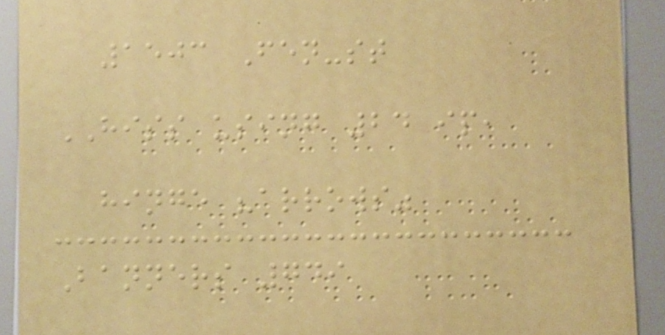1503 Fen-st
HISS using 24 ip,
hinge "arrows"
Banners 749
